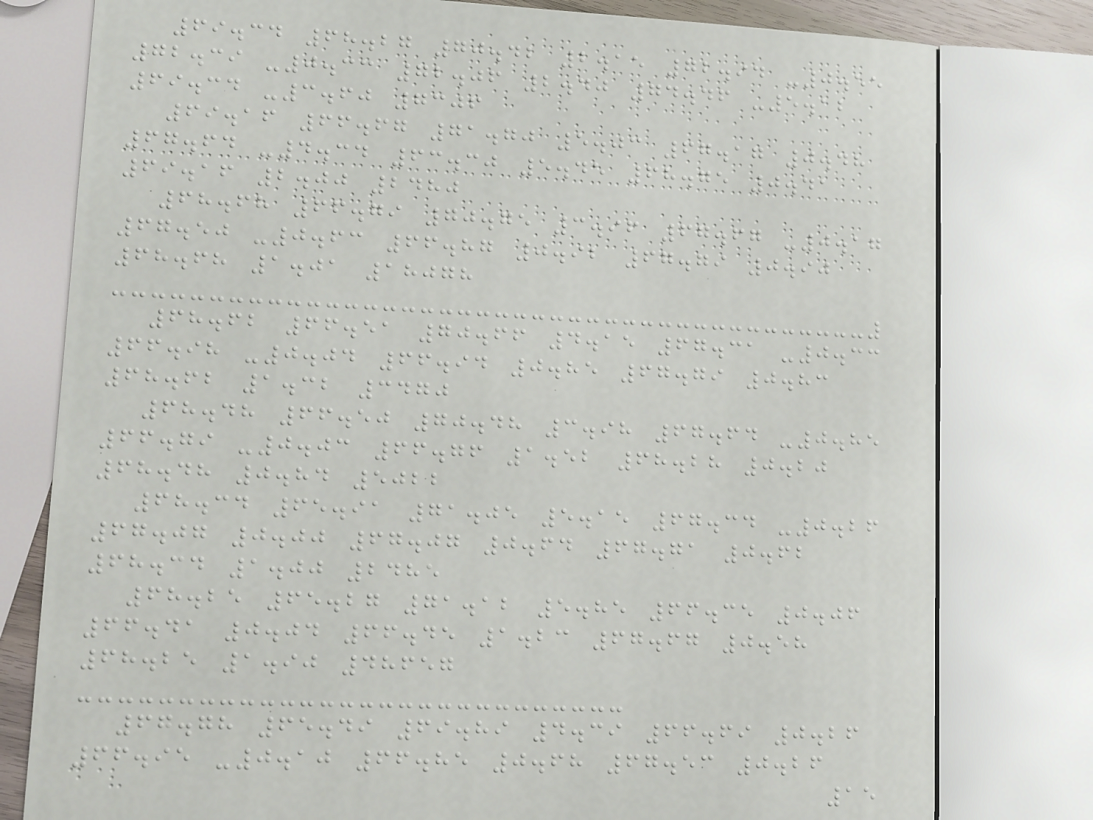69.34 68.27 70.42 2.15 72.94 -0.55
72.39 -0.33 72.06 2.40 74.46 -5.12
69.34 -3.60 7306
69.16 66.67 71.70 5.03 67.17 0.48
67.64 -4.34 63.30 5.45 68.75 0.41
69.16 2.00 2480
68.68 66.79 70.75 3.96 67.67 -0.17
67.50 -0.63 66.87 0.92 67.79 0.90
68.68 1.01 18078
68.62 66.51 70.66 4.15 67.31 -0.33
66.98 -0.04 66.94 0.85 67.79 0.83
68.62 1.32 3470
68.48 66.50 70.48 3.98 67.64 -0.85
66.79 -0.03 66.76 1.52 68.28 0.20
68.48 0.84 5022
68.34 65.91 71.05 5.15 67.34 -0.26
67.07 0.00 67.07 0.64 67.71 0.62
68.34 1.00 2485
68.25 65.27 71.12 5.85 66.35 0.06
66.41 0.04 66.45 1.23 67.67 0.58
68.25 1.90 48657
67.78 65.49 69.89 4.39 66.69 0.26
66.95 -0.10 66.85 0.68 67.53 0.26
15
